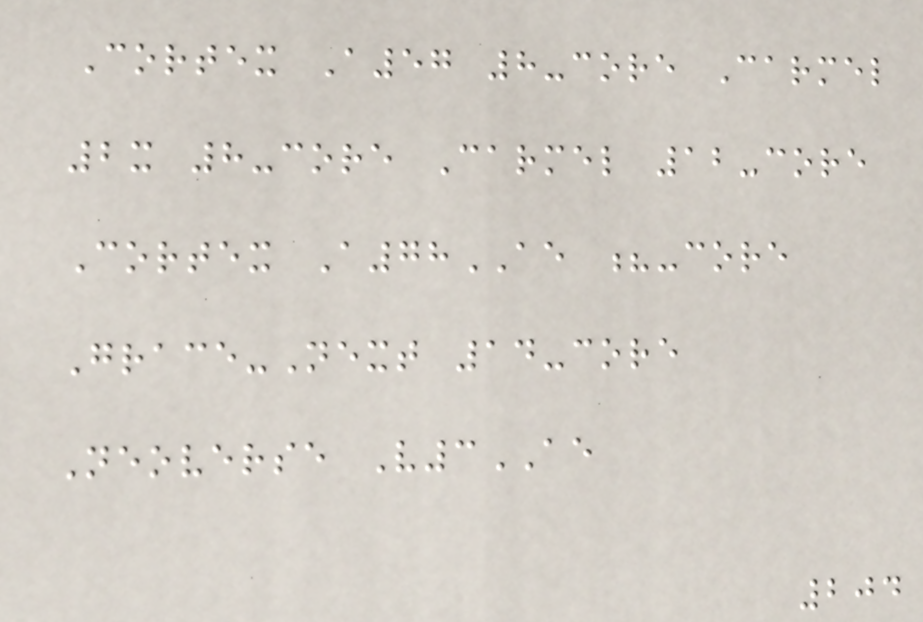Cortex A57 8-core Carmel
2x 8-core Carmel 12-core
Cortex A78AE ?-core
Grace-Next 14-core
Neoverse V3AE
204
